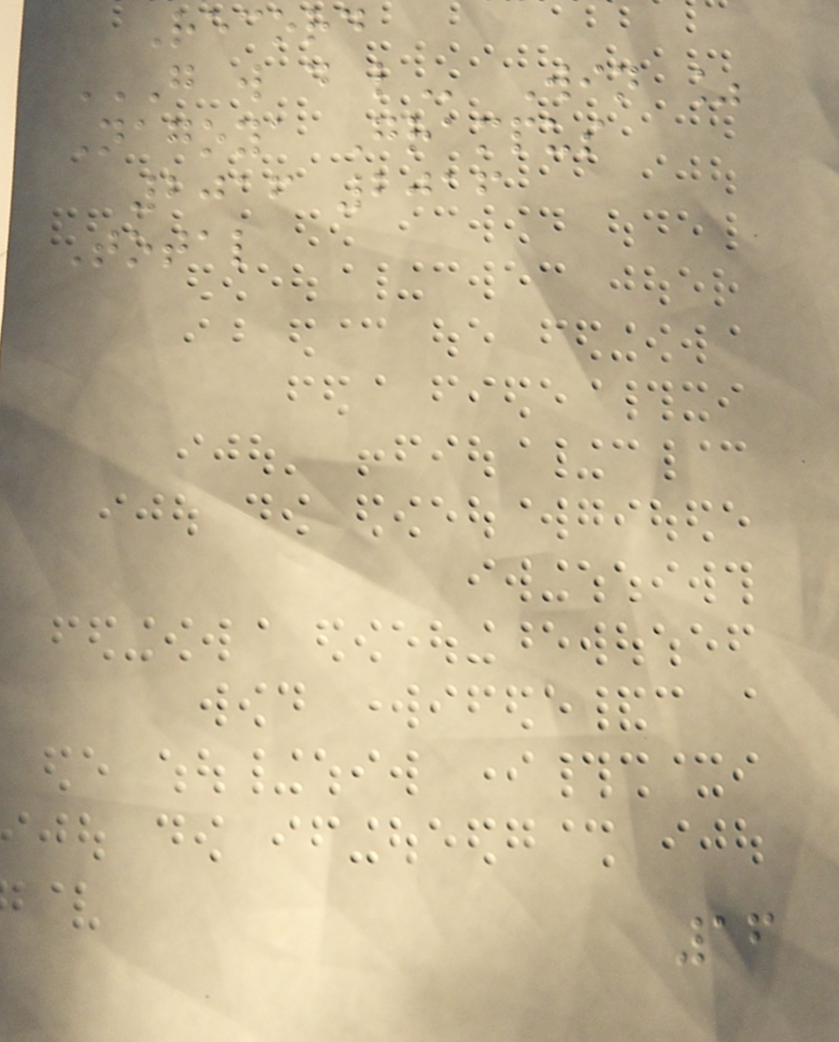Record
G W D L Win %
Nagoya Grampus
2016 2016
Total
16
